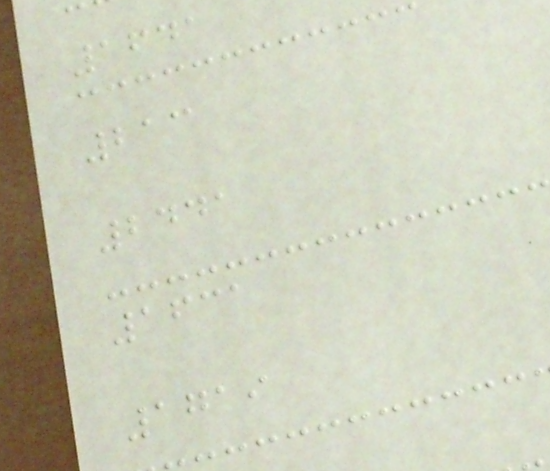1641
213
2441
1631
1719
